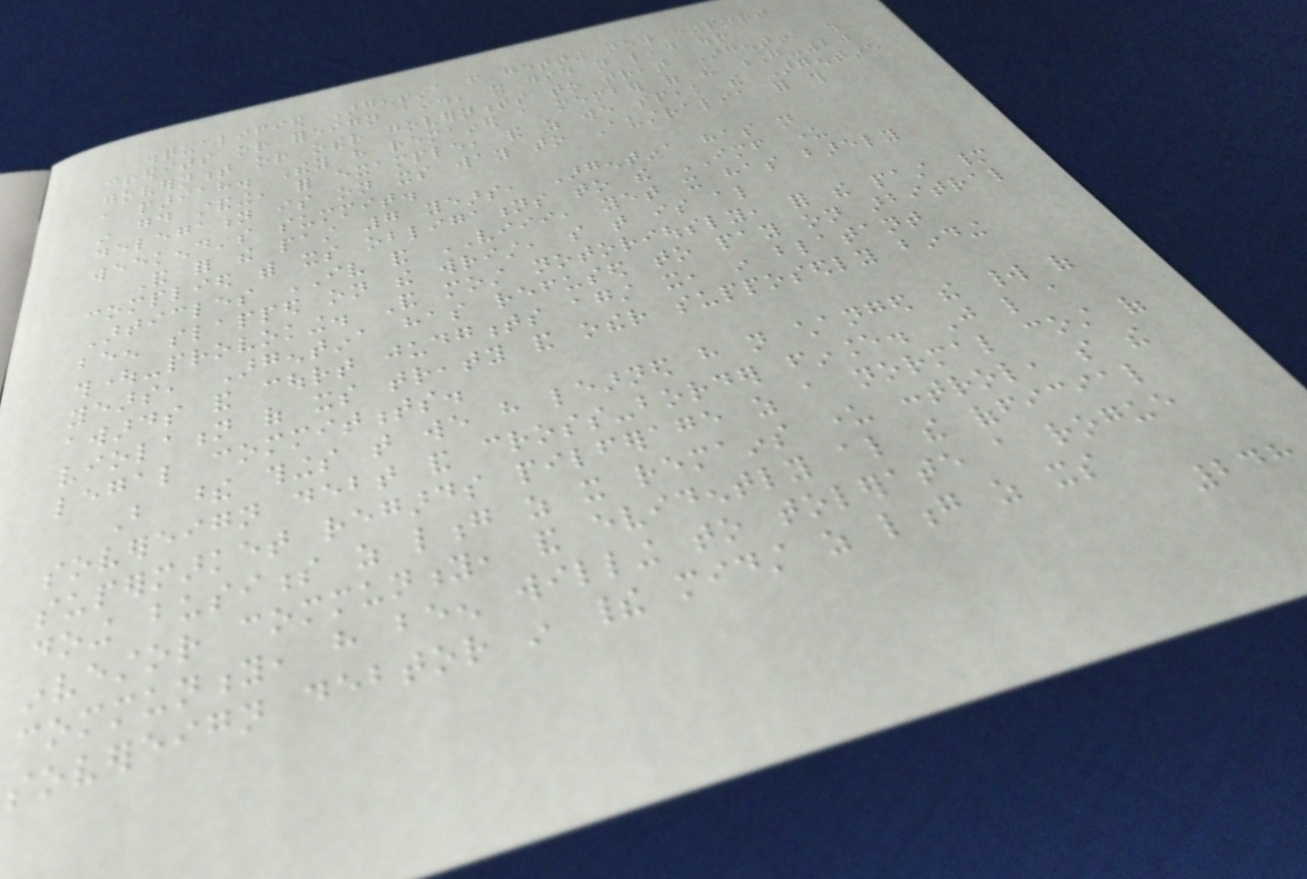disqualified Argentina from getting new export
credits or foreign aid, it did not lead our
government or other governments to treat Argentina as
a pariah. They have remained a member of the G-20
in good standing, for example, and as we speak the Argentine
delegation is on its way to Australia for this
weekend's summit.
And for the past 7 years, Argentina has not
complied with its obligations to the IMF under
Articles IV and VIII, yet it has barely
been slapped on the wrist, so that is also
thought-provoking. And most notoriously, for the past many
years, Argentina has refused to pay on arbitral
awards and court judgments against it, in blatant
violation of its treaty and other supposedly binding
legal commitments.
But these things that we have learned have not changed the world of
sovereign debt and cross-border finance. Just like a
supermarket regards pilferage as a normal cost of
doing business as long as it remains under control, so the
investor community, and evidently also the official
community, have been willing to tolerate a rogue
sovereign debtor in their midst as long as its
248
